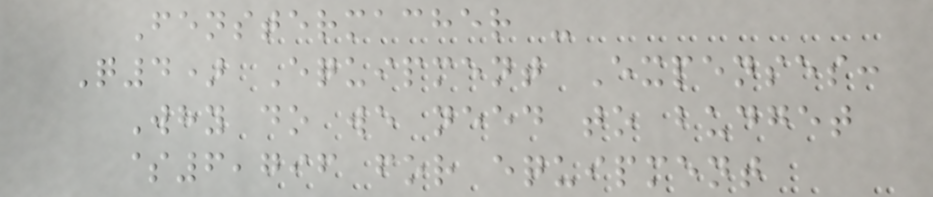Fenstermacher -
Q4) Equipment Expenses:
Why do we need to budget
$6,796 for equipment
